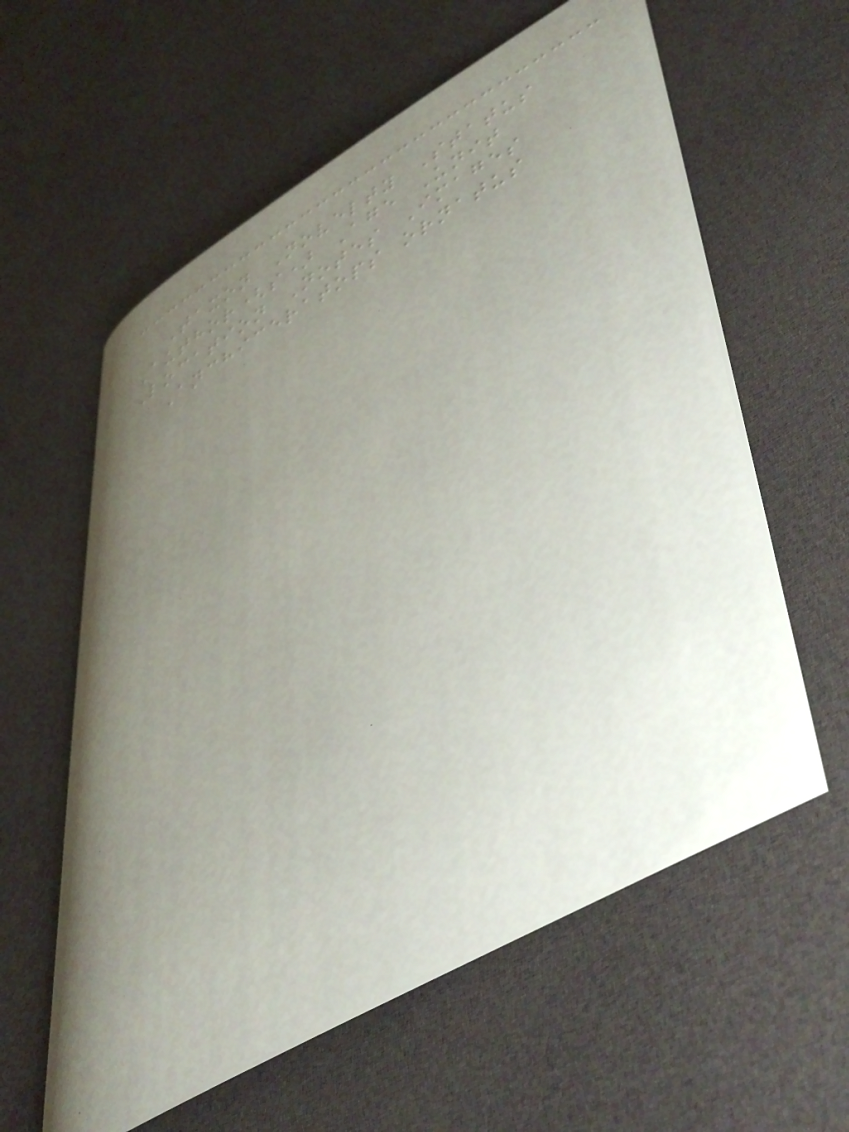Taxon Novelty Status
Author(s) Age Unit
Location Notes Images
Anchiceratops ornatus
